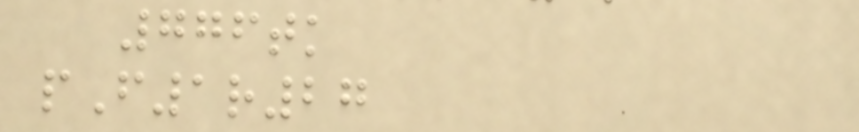776tk
pF1r27
